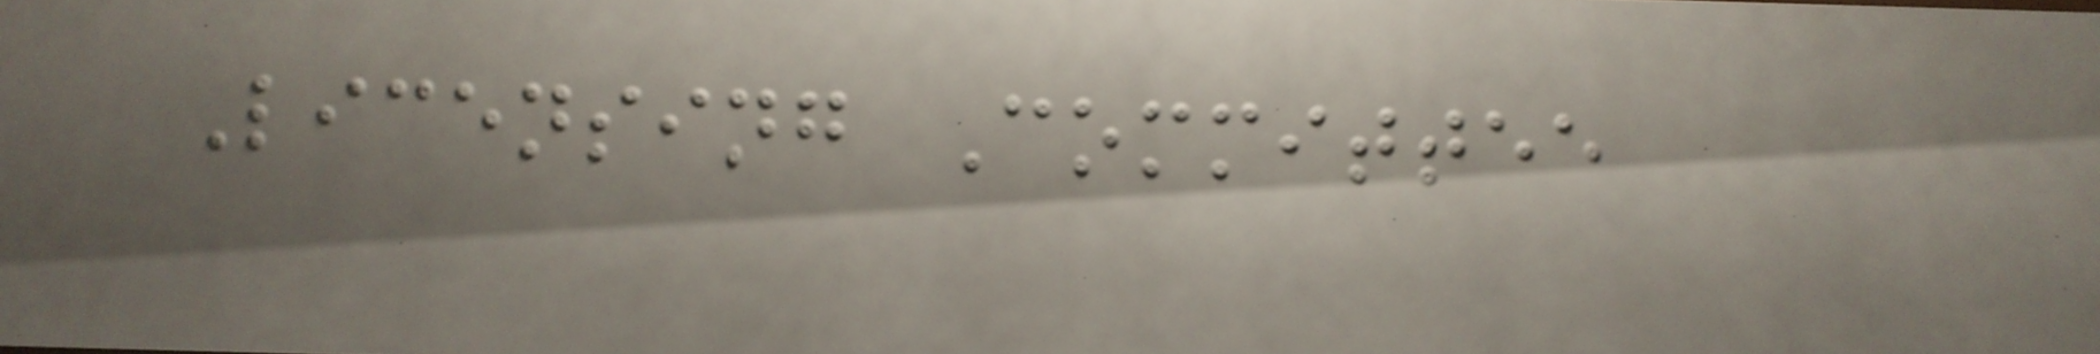Licensing Committee
